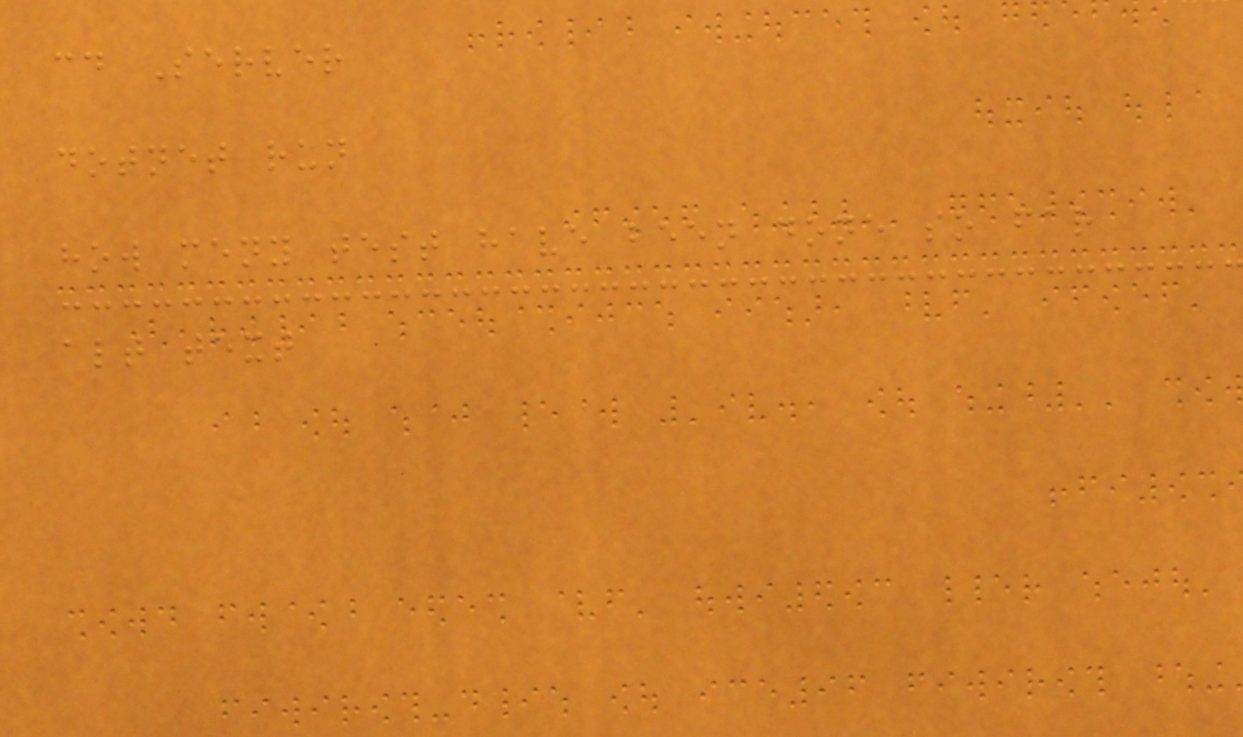cd Server
dotnet run
how meny test have been done so far
alt text
